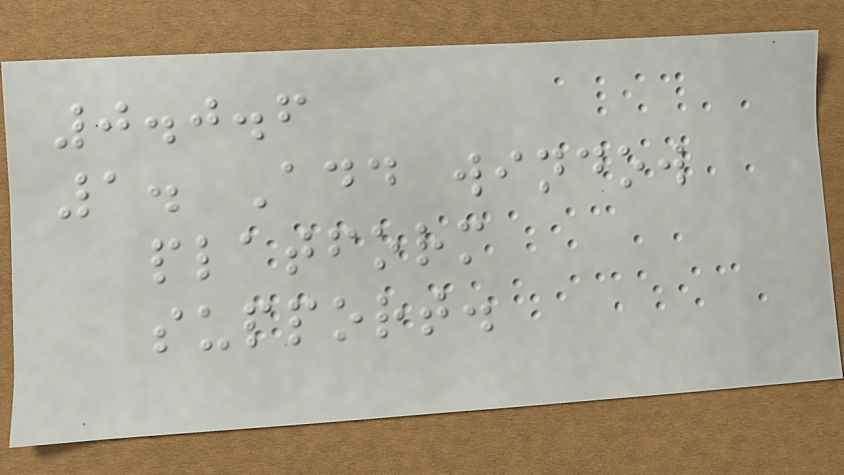0.0.6
1. Add window
platform
support.
